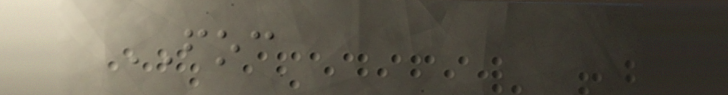FOC
